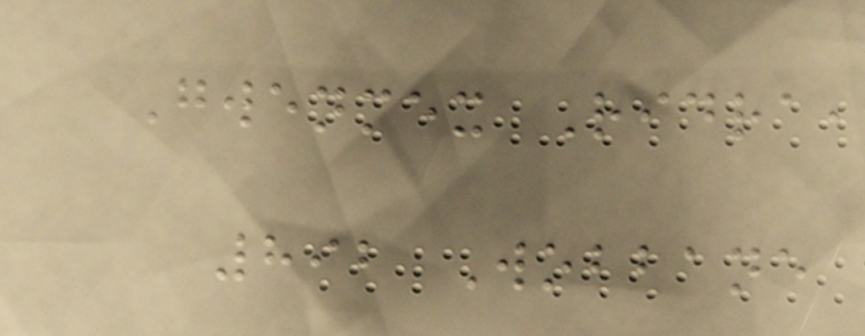Gwenmex Ridra,
892 Wobbane
